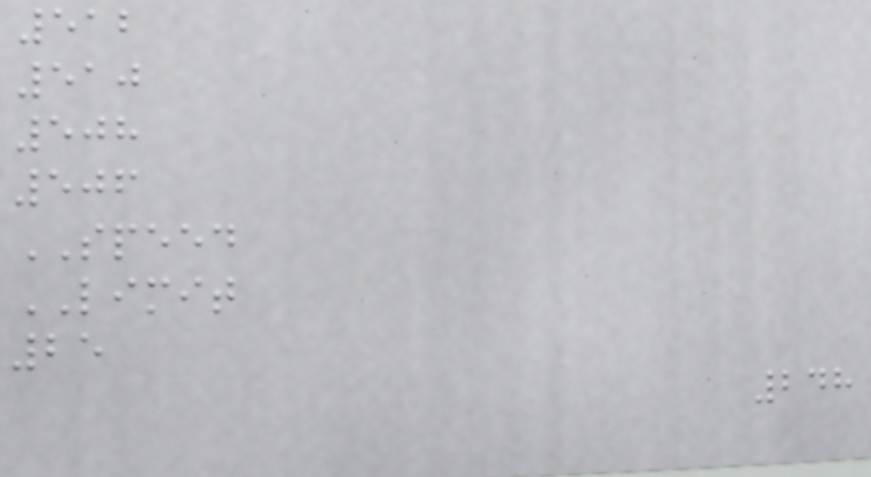512
510
508
506
SPEED
LIMIT
25
248
